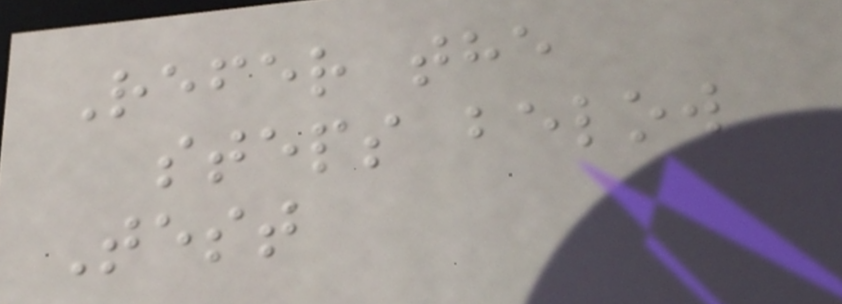Refer the
steps below
Test
